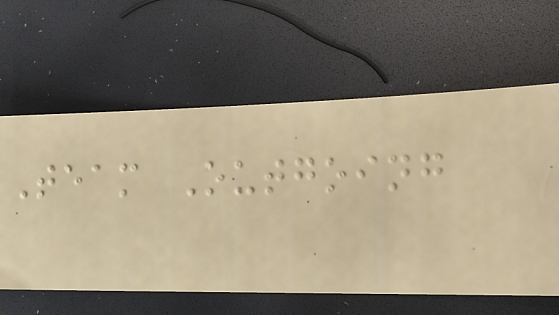Team Outgoing
